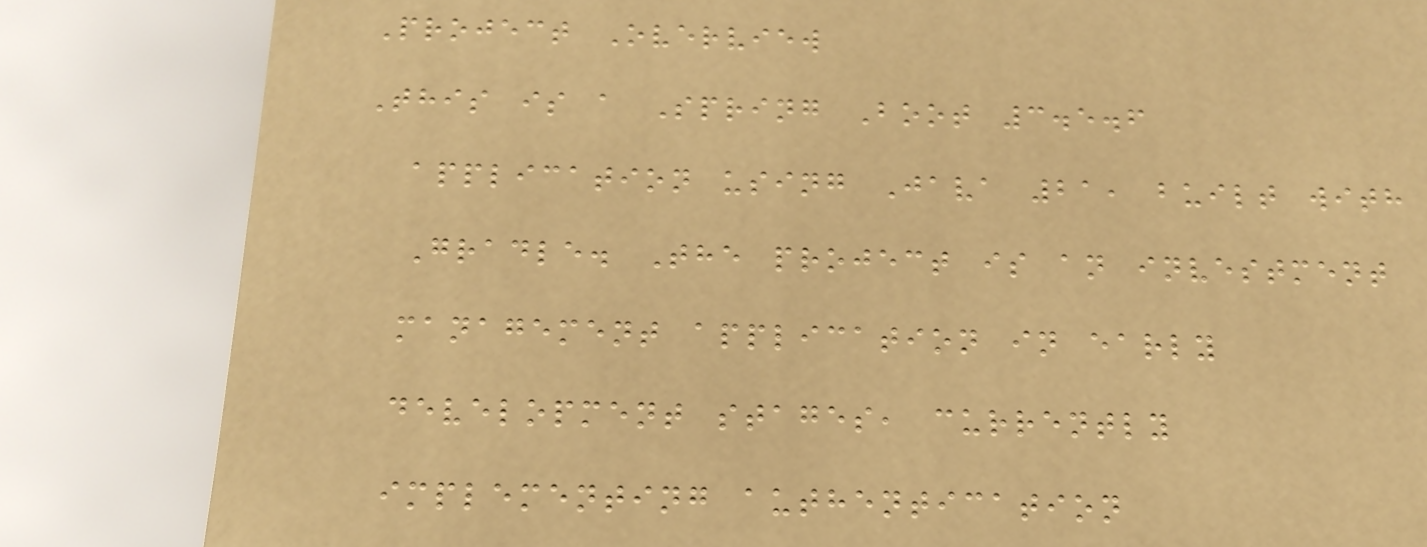Project Overview
This is a Spring Boot 3.5.6
application using Java 21, built with
Gradle. The project is an investment
management application in early
development stages, currently
implementing authentication
